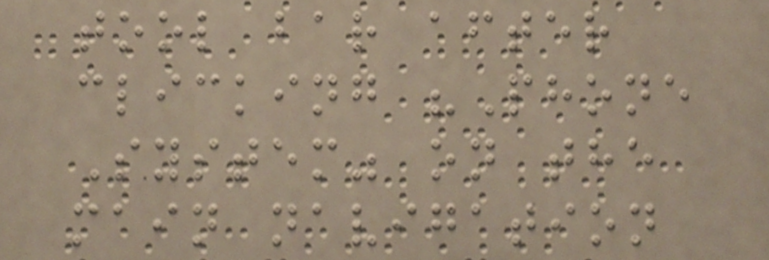tool bar after
clicking "Phone
System" on the
main navigation
